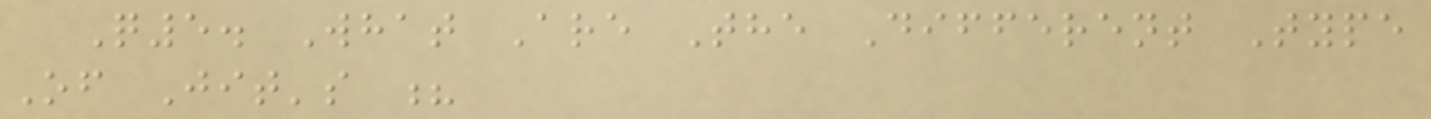Q5. What Are The Different Type
Of Jit's ?
